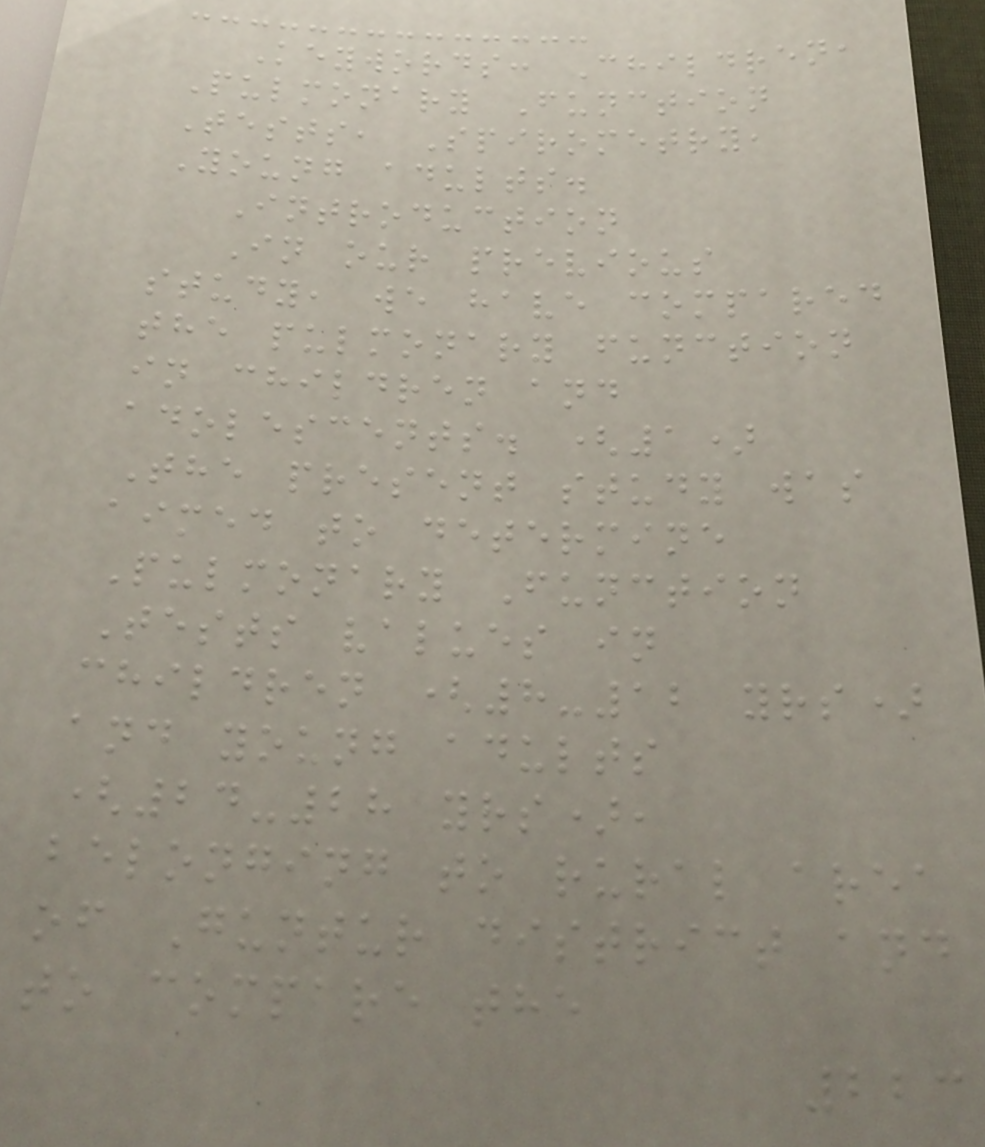Keywords: Children,
Pulmonary Function
Tests, Spirometry,
Young adults.
Introduction
In our previous
study, we have compared
the pulmonary function
in children and
adolescents. (1)
The present study was
aimed to determine
Pulmonary Function
Tests values in
children (8-12 yrs)
and young adults
(24-28 yrs),
belonging to rural area
of Guntur district and
to compare the
223
